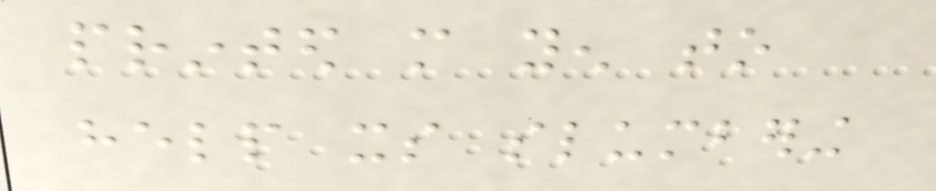printed more yen to
help its slumbering
